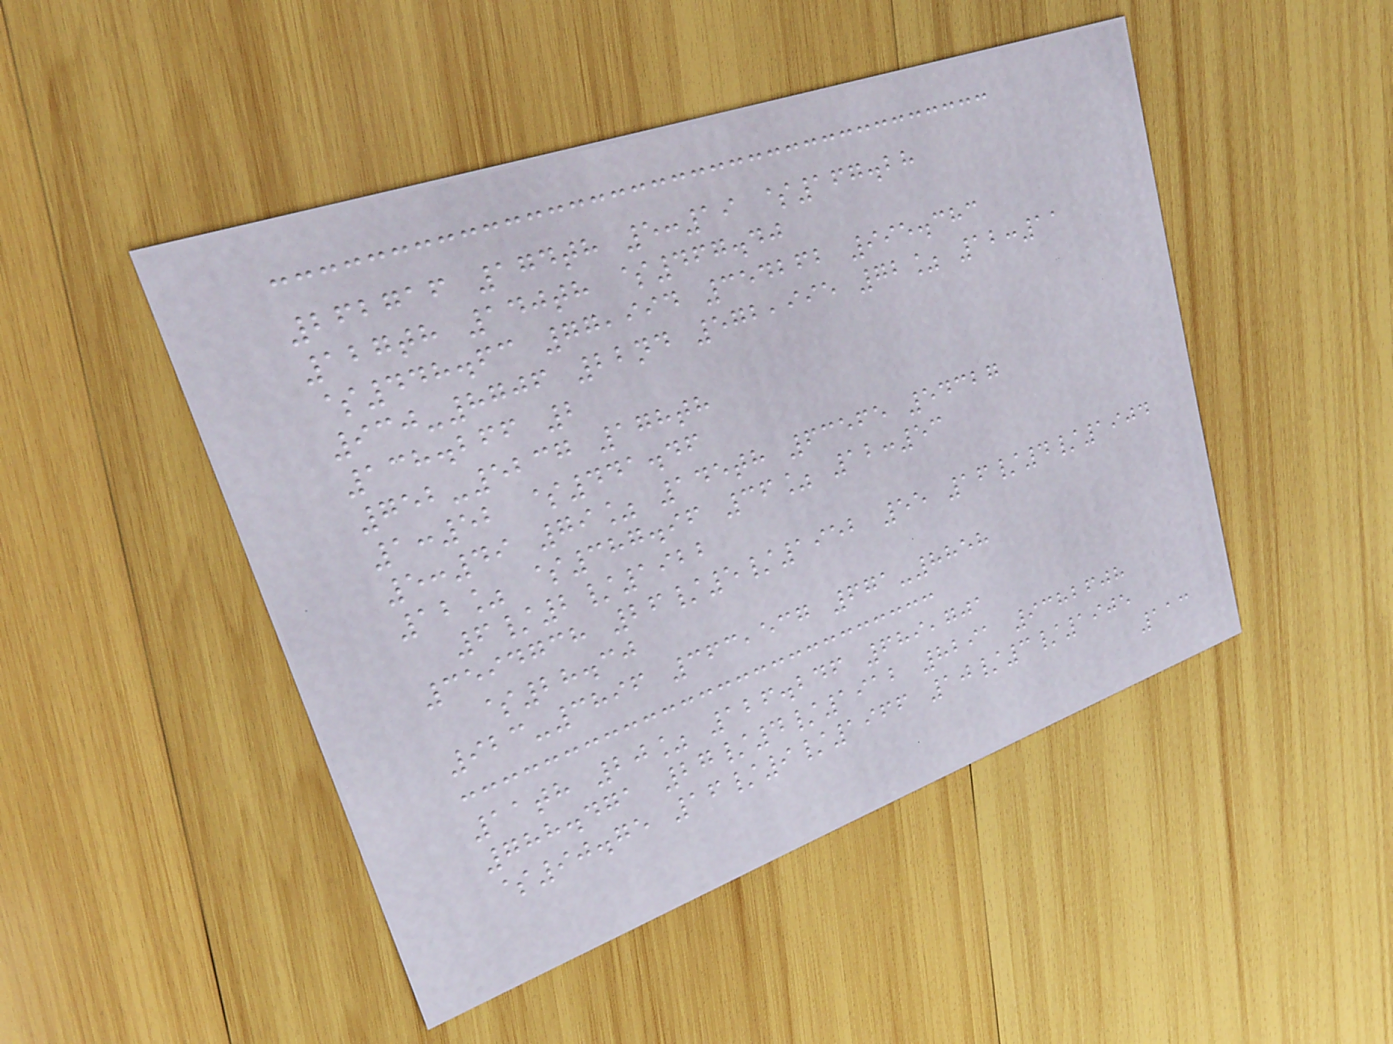262716 174th 5:19 $167.28
127th 140th $467.40
$448.63 77,994 354262 995.383
930-8706 22nd 572,995 72% 12:11
138.266 2
752-5237 178th
1:52 $441.46
5:49 79% 145th 63565 54327
12% $387.96 36% 12:53
6/2/1922
3594738 26/5/1952 55 16/4/1904
$28.30
923-3896 363,537 671-8858
11th 20% 126.246 689,701
788.471 27/4/1912 8291 9382608
$90.75 16/9/1966 10/3/1905
113
